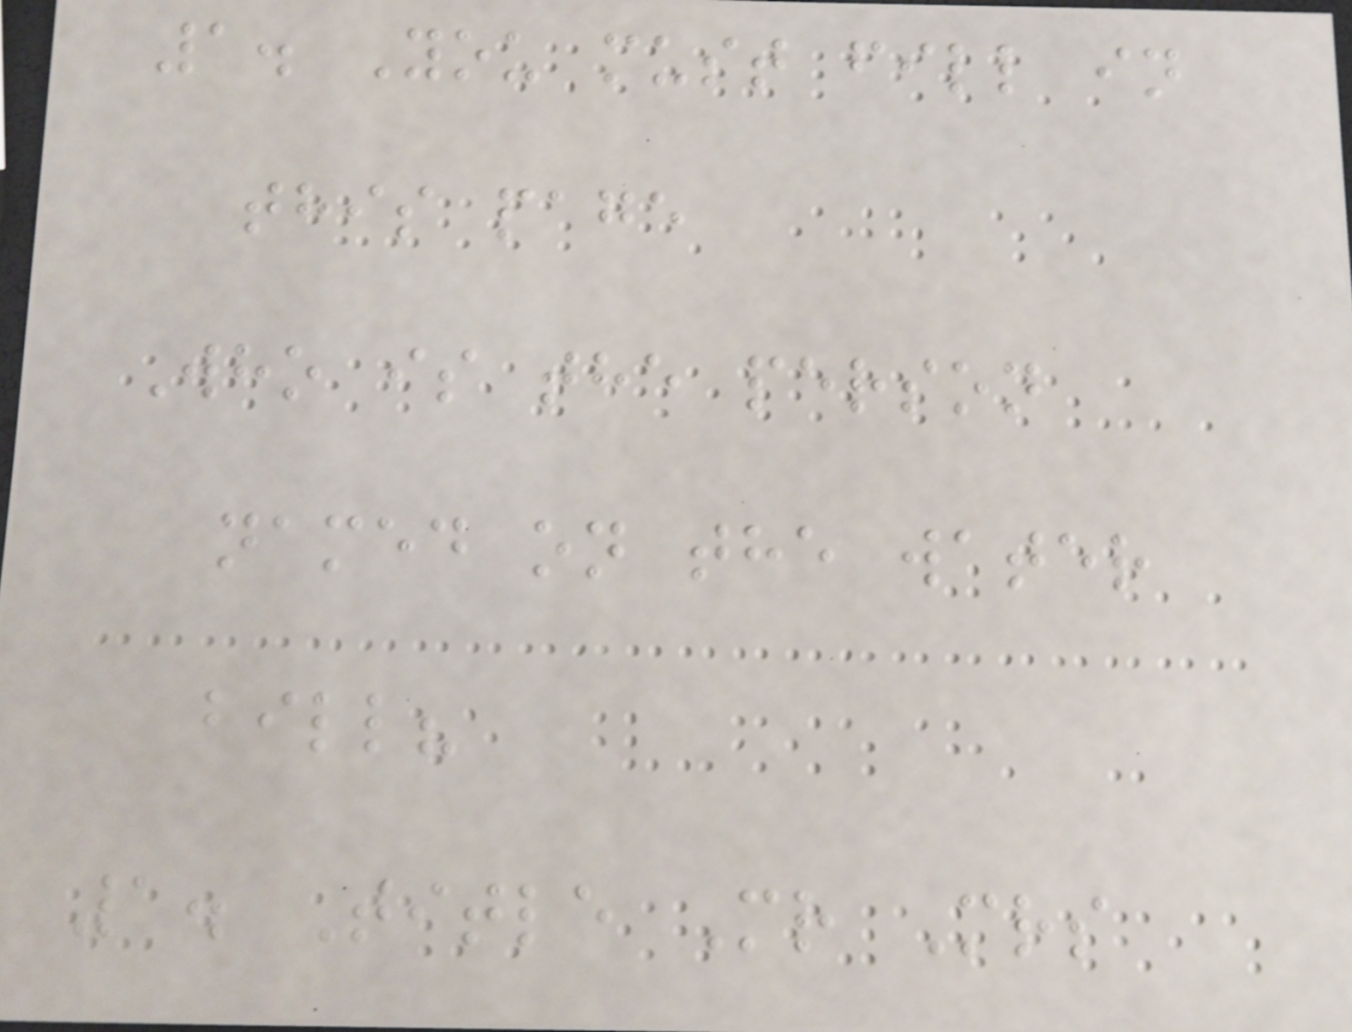1. You must fill in
this page
Who is the person
named on the water
bill?
1. Title Mr Mrs
